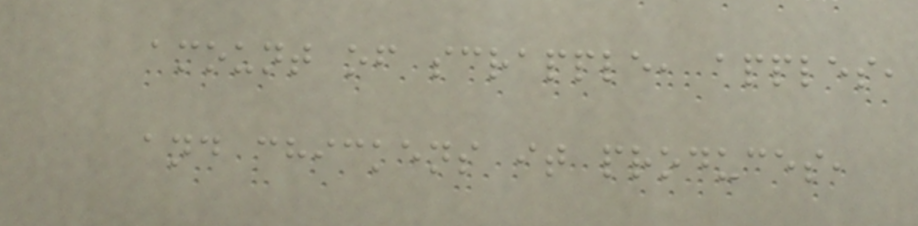amount of scrapple, apples,
and chickens it produces,
